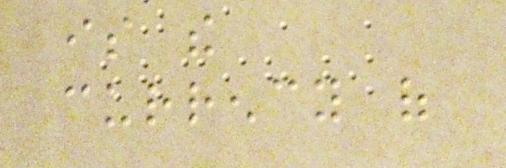is the
currency of
